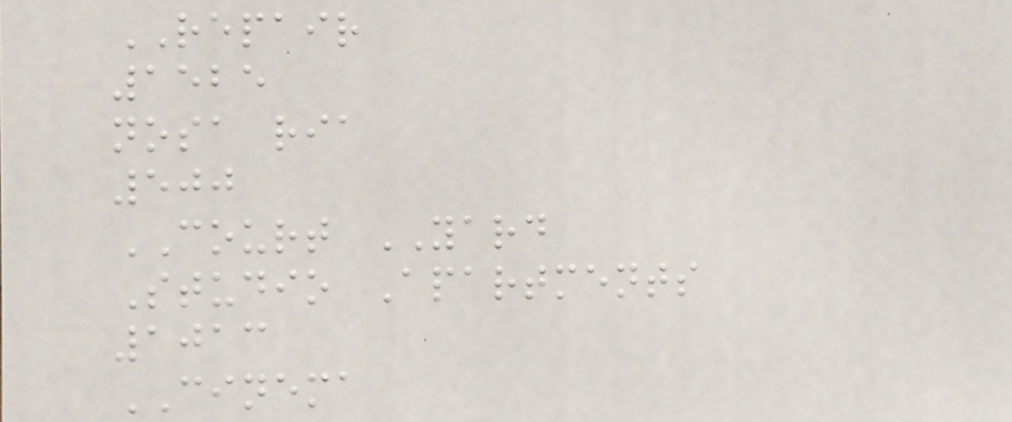REPAIR
1525
nosa ria
500
COURT YARD
Studio Apartments
1013
CINEMA
